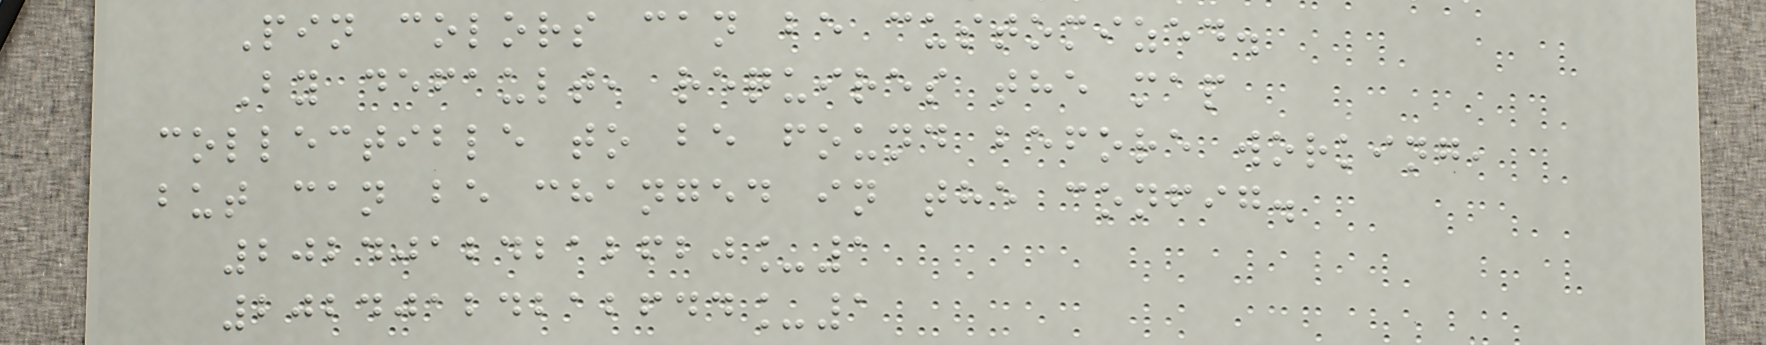Pin colors can be customized.
By default, requires the map
collectible to be found before working,
but can be changed in the config.
20240124212620_1
20240124212644_1
